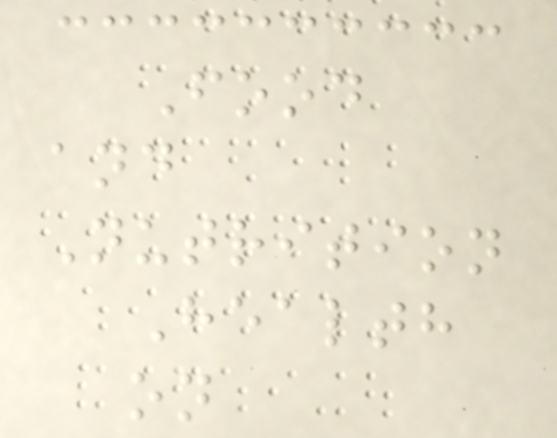Food
and
Nutrition
Health
on
